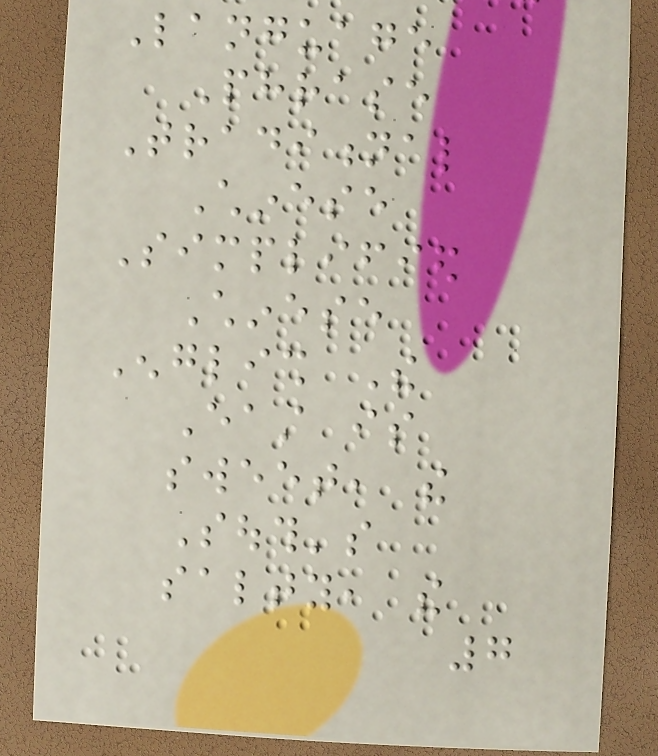Language
Phrase
Traditional
Chinese
Simplified
Chinese
English The
East is
sweet, the
South's
salty, the
7
